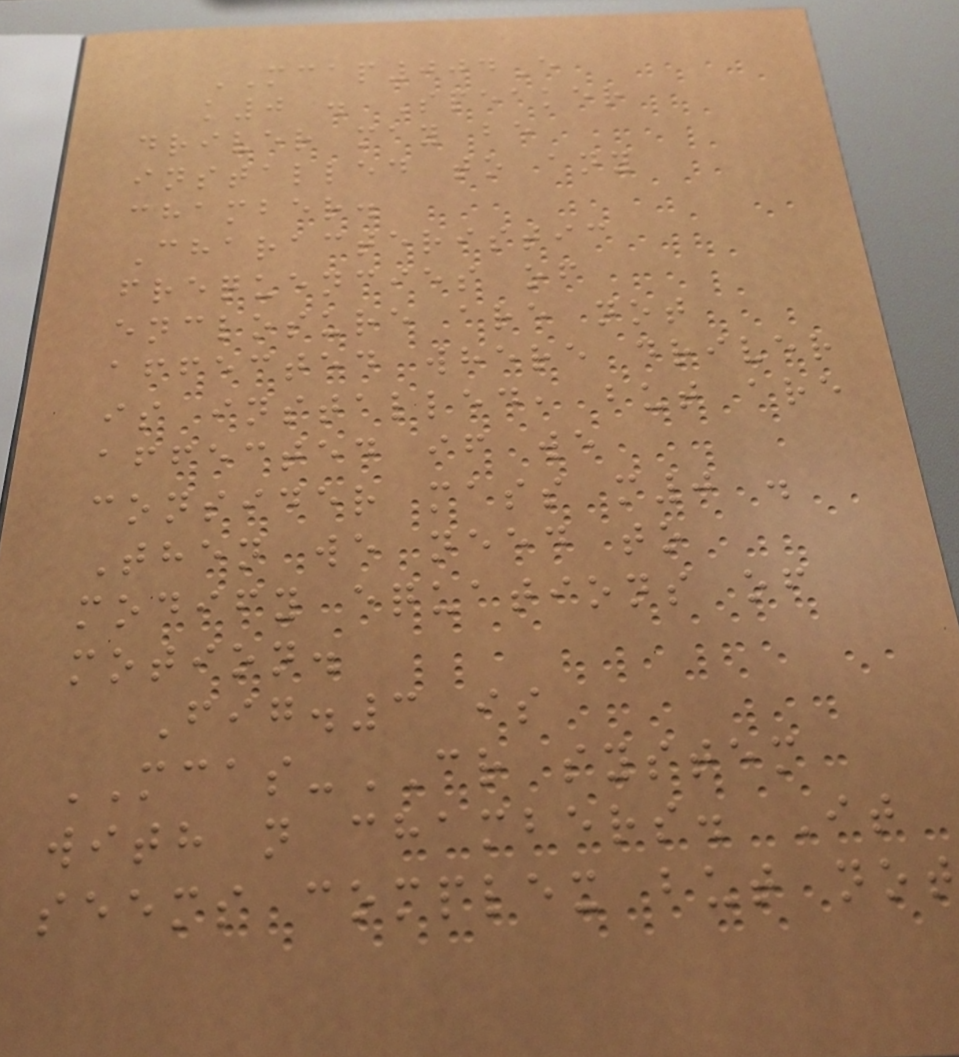MCAP004E
k0 . Speaker
driver may be
installed to any
chamber.
Characteristic
frequencies of
enclosure are not
affected where driver
is installed, but are
affected if we
consider mass m0 .
Then we need to
modify equations of
motion.
Fig.3 is
MCAS-CR system
with n chambers. It
seems complex but not
